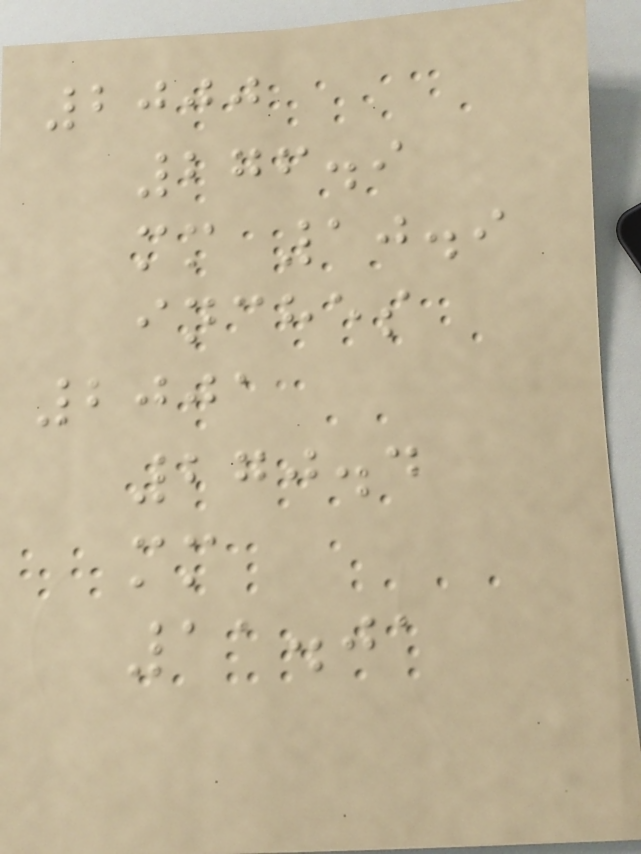2000
276.9
mm 10.9
inches
2001
270.4
mm
11.01
